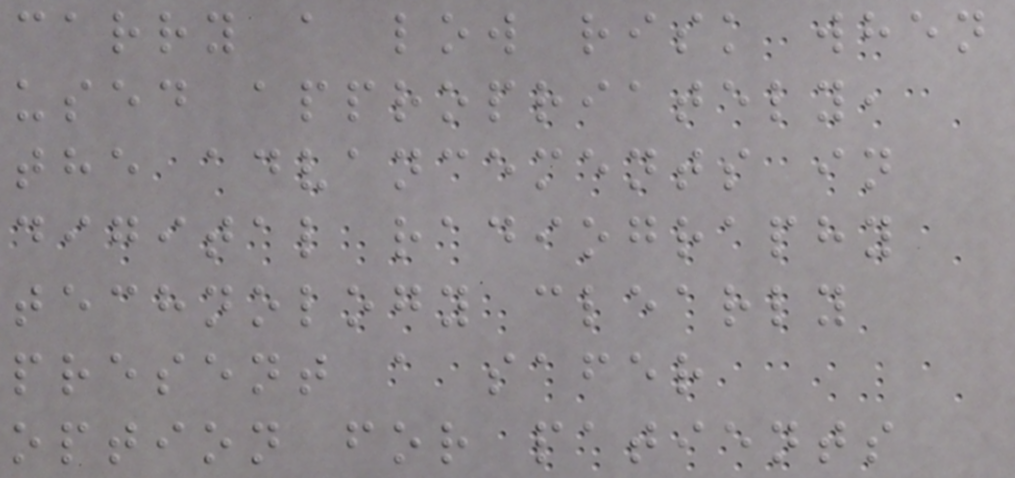carry a low risk when
used appropriately,
the advancements in
digital radiography
technology clearly
present a safer
option for patients
